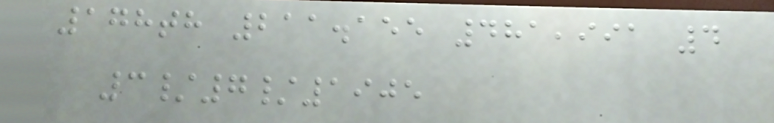178th 211.155 481,991 4
3/7/1905
